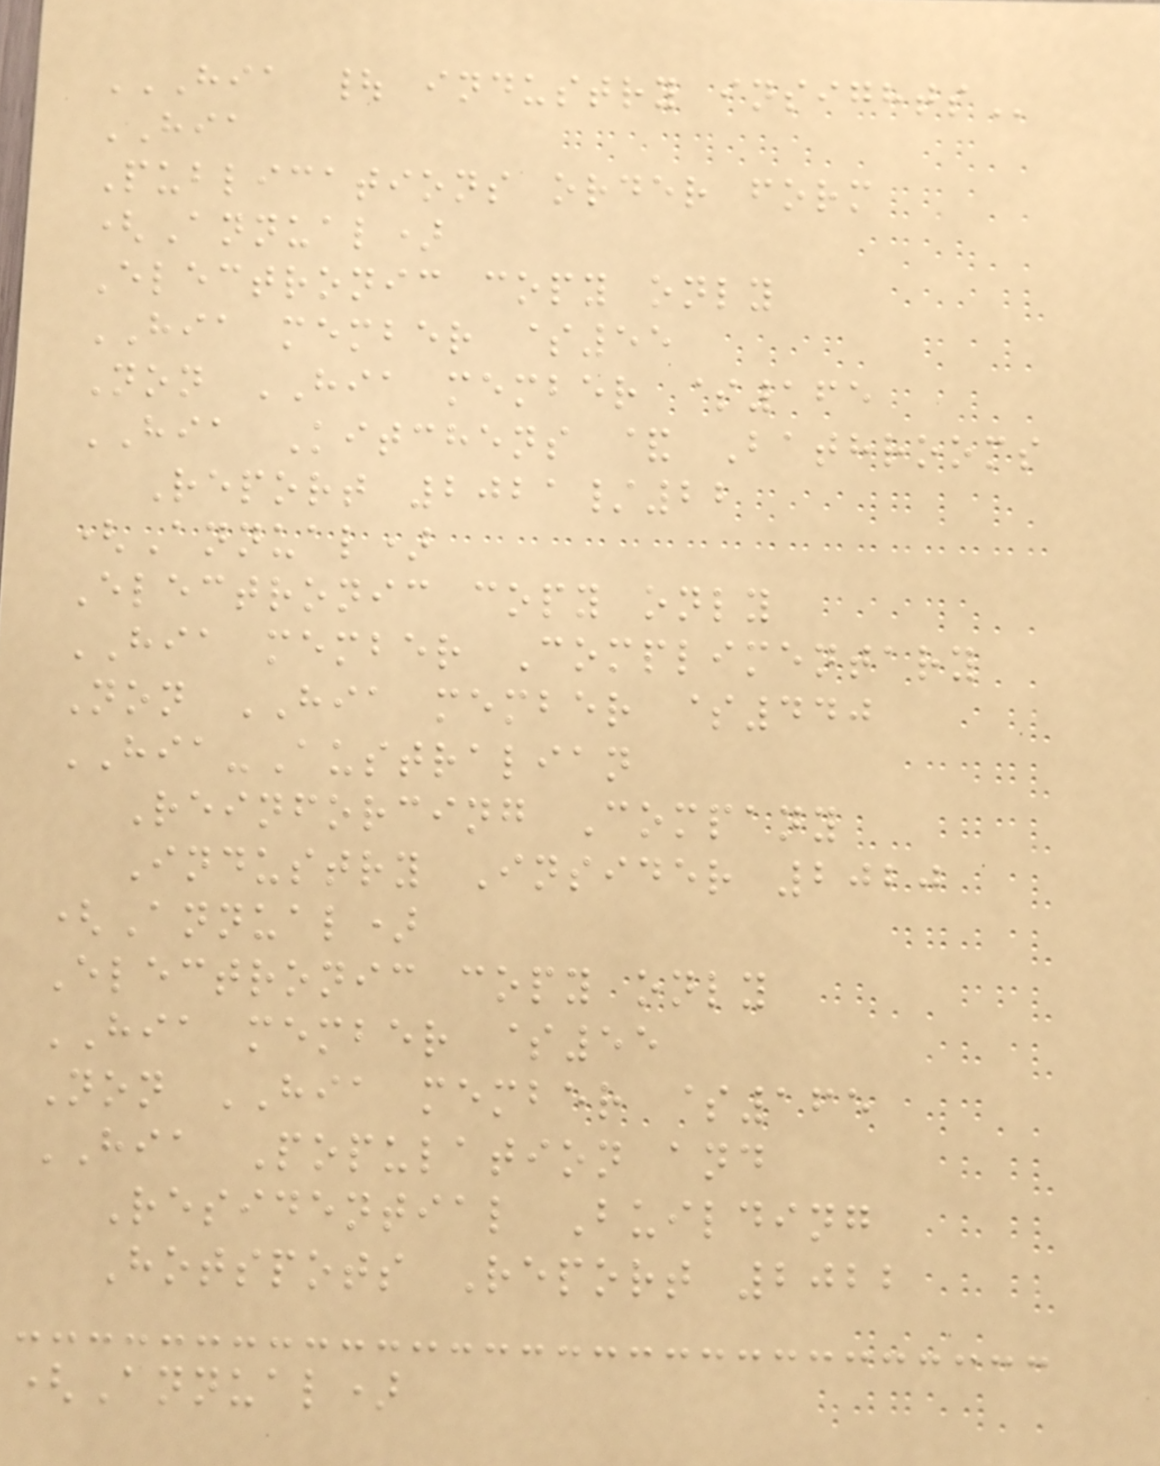HIA | INDUSTRY INSIGHTS
HIA
Publications order form
(Annual)
Electronic copy only
HIA member $55
Non HIA member $165
HIA Kitchens & Bathrooms
Report 2021/22
(Annual)
Electronic copy only
HIA member Complimentary
Non HIA member $440
HIA-Australian
Reinforcing Company
Industry Insider 2020
(Annual)
Electronic copy only
HIA member $55
Non HIA member $165
HIA Population and
Residential Building
Hotspots Report 2022
(Annual)
